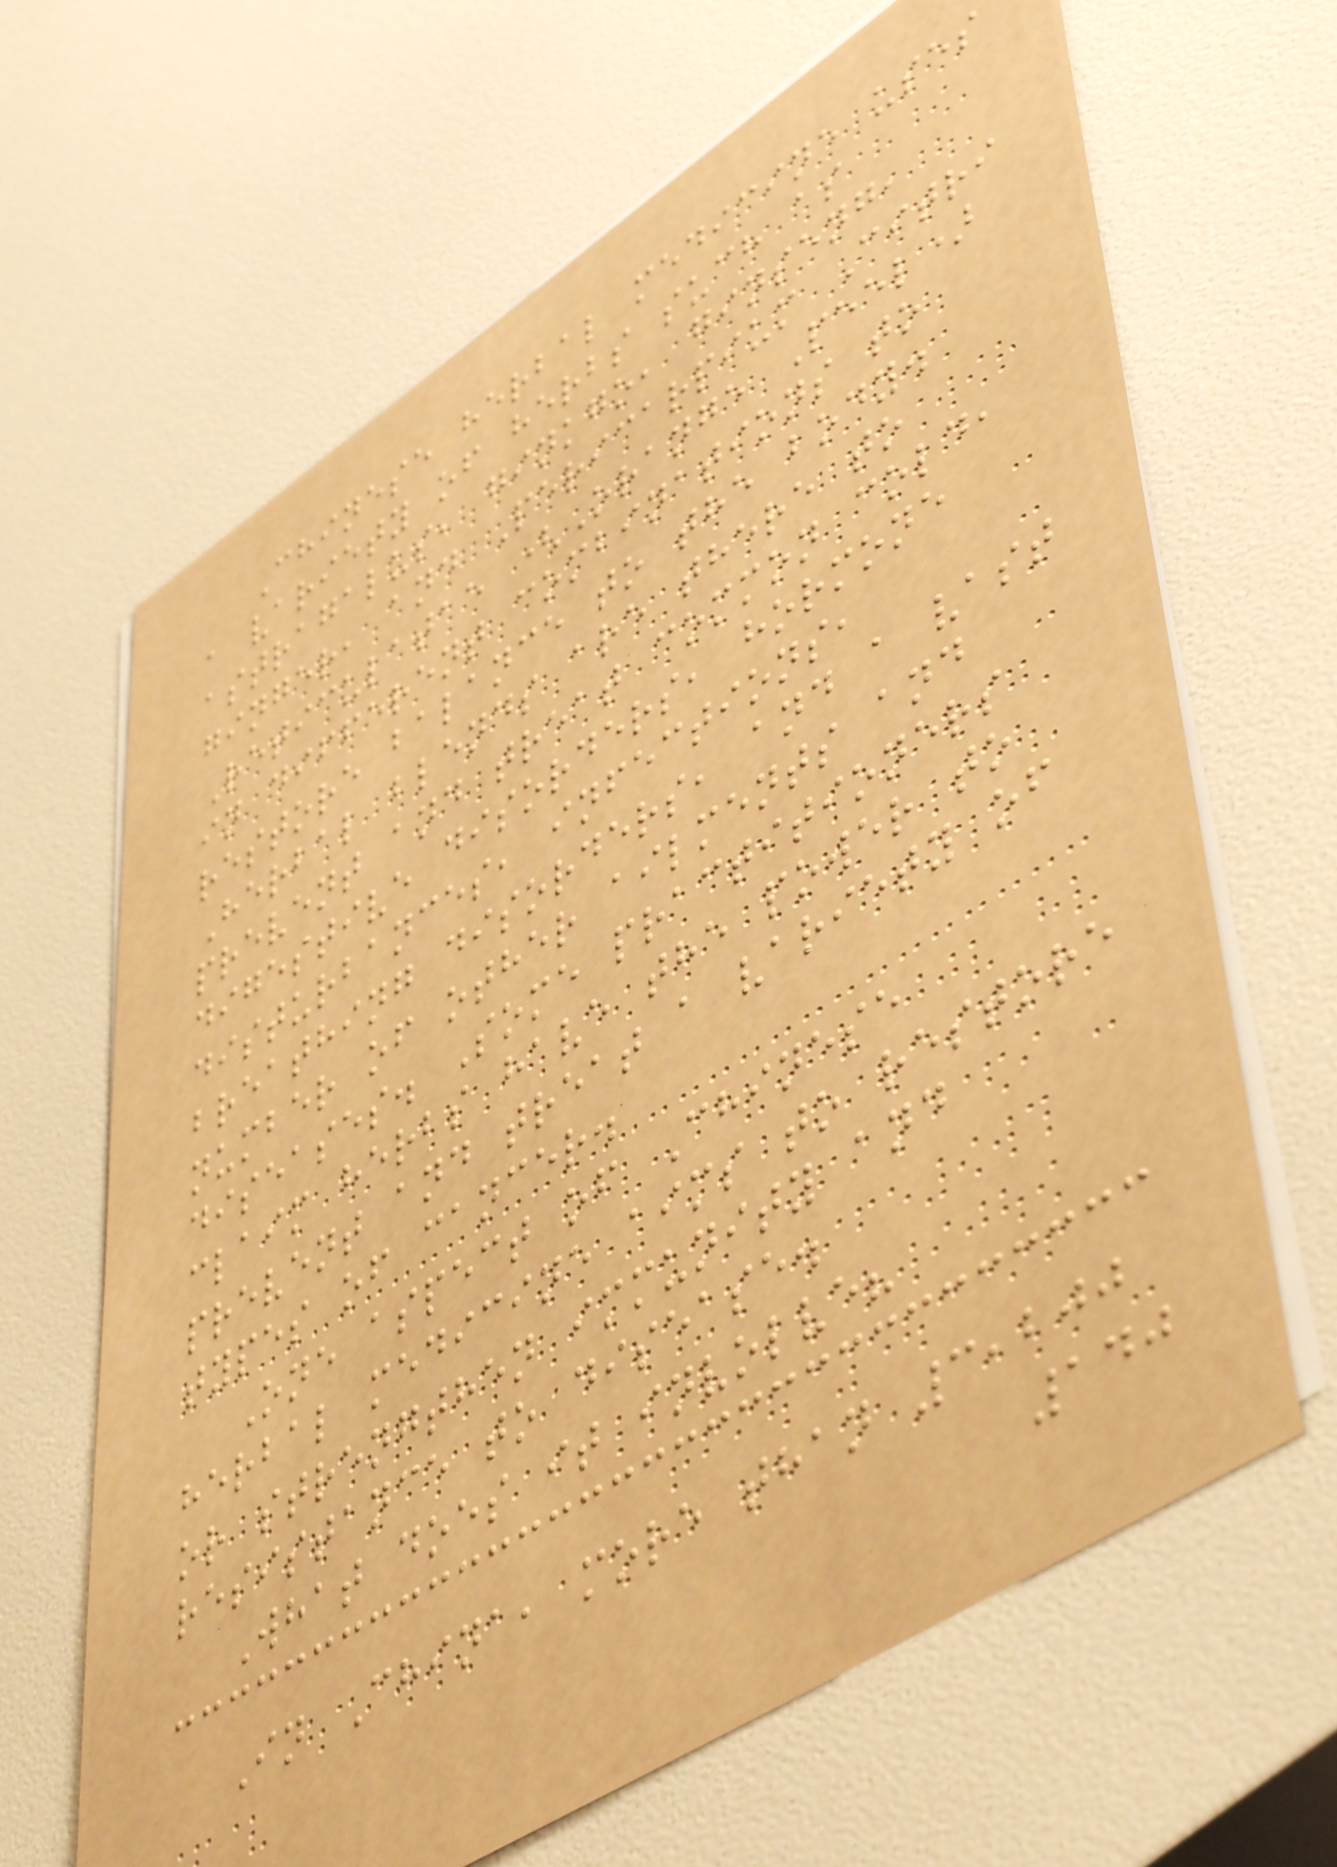Chinese herbal medicine uses
a variety of herbs such as
astragalus, ginkgo, ginseng,
ginger, and Pericarpium Citri
Reticulatae (Orange Peel)
in different combinations to
restore balance to the body.
Herbal blends are there to
prevent and treat common cold,
digestive disorders, hormone
disturbances, infections,
breathing disorders, and a vast
number of other ailments and
diseases. Some practitioners
claim herbs have the power to
prevent and treat a variety of
types of cancer.
One aspect of Chinese
herbal medicine aims to restore
or strengthen immunity and
resistance to disease.
What does it involve?
In China, more than 3,200
140
